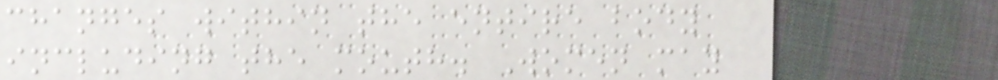changes within the entire body
including the mouth. Women may
